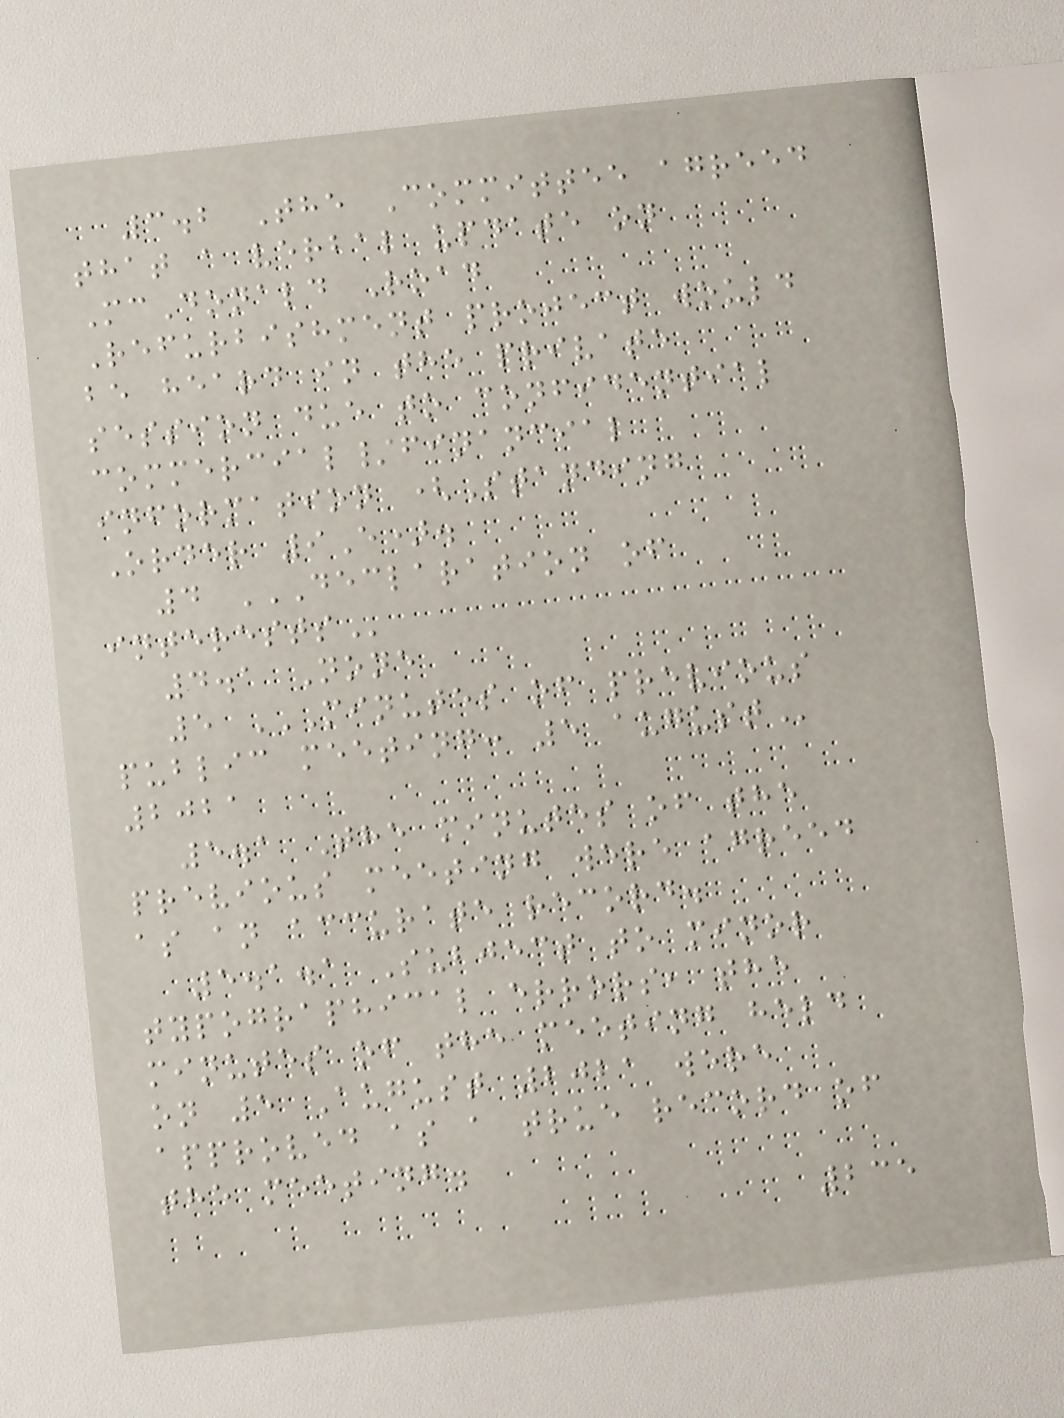3.2 The Committee agreed
that a verbal update on
McDonald Road
Refurbishment project would
be heard in the private
session due to confidential
commercial/financial
information (Standing
Order 9E).
4 DECLARATION OF
INTERESTS
4.1 None
5 MINUTES OF PREVIOUS
PUBLIC MEETING: 5 AUGUST
2021
5.1 The minutes of the
previous meeting were agreed
as an accurate record.
5.1.1 Subject to minor
typographical errors, the
minutes of the meeting held
on 5 August 2021 were
approved as a true record of
the meeting.
235
